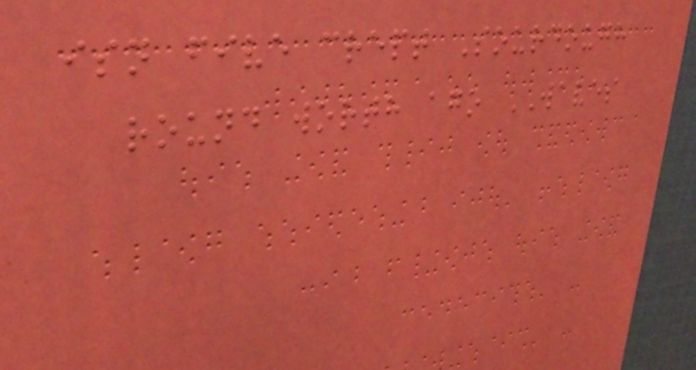isn five crept Sourdough
round worth ago WAVES
